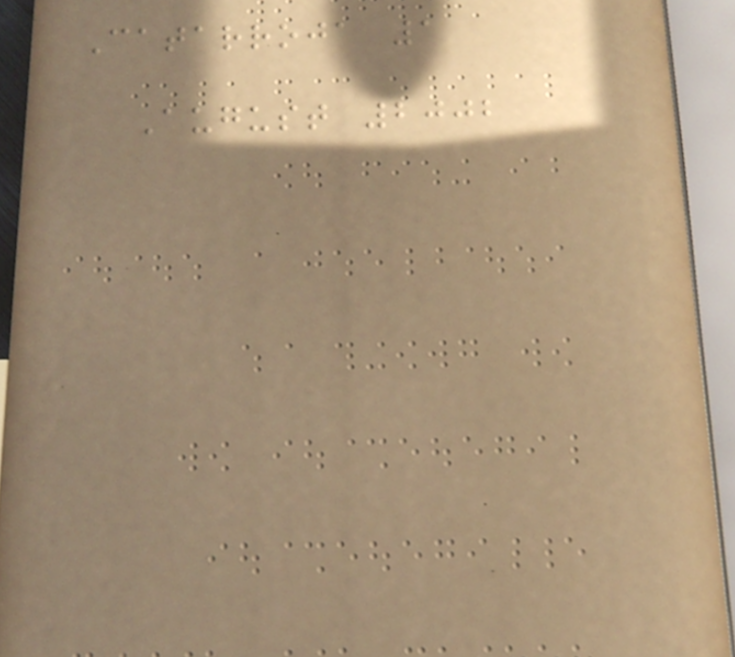Catarroja 1
August 2002
